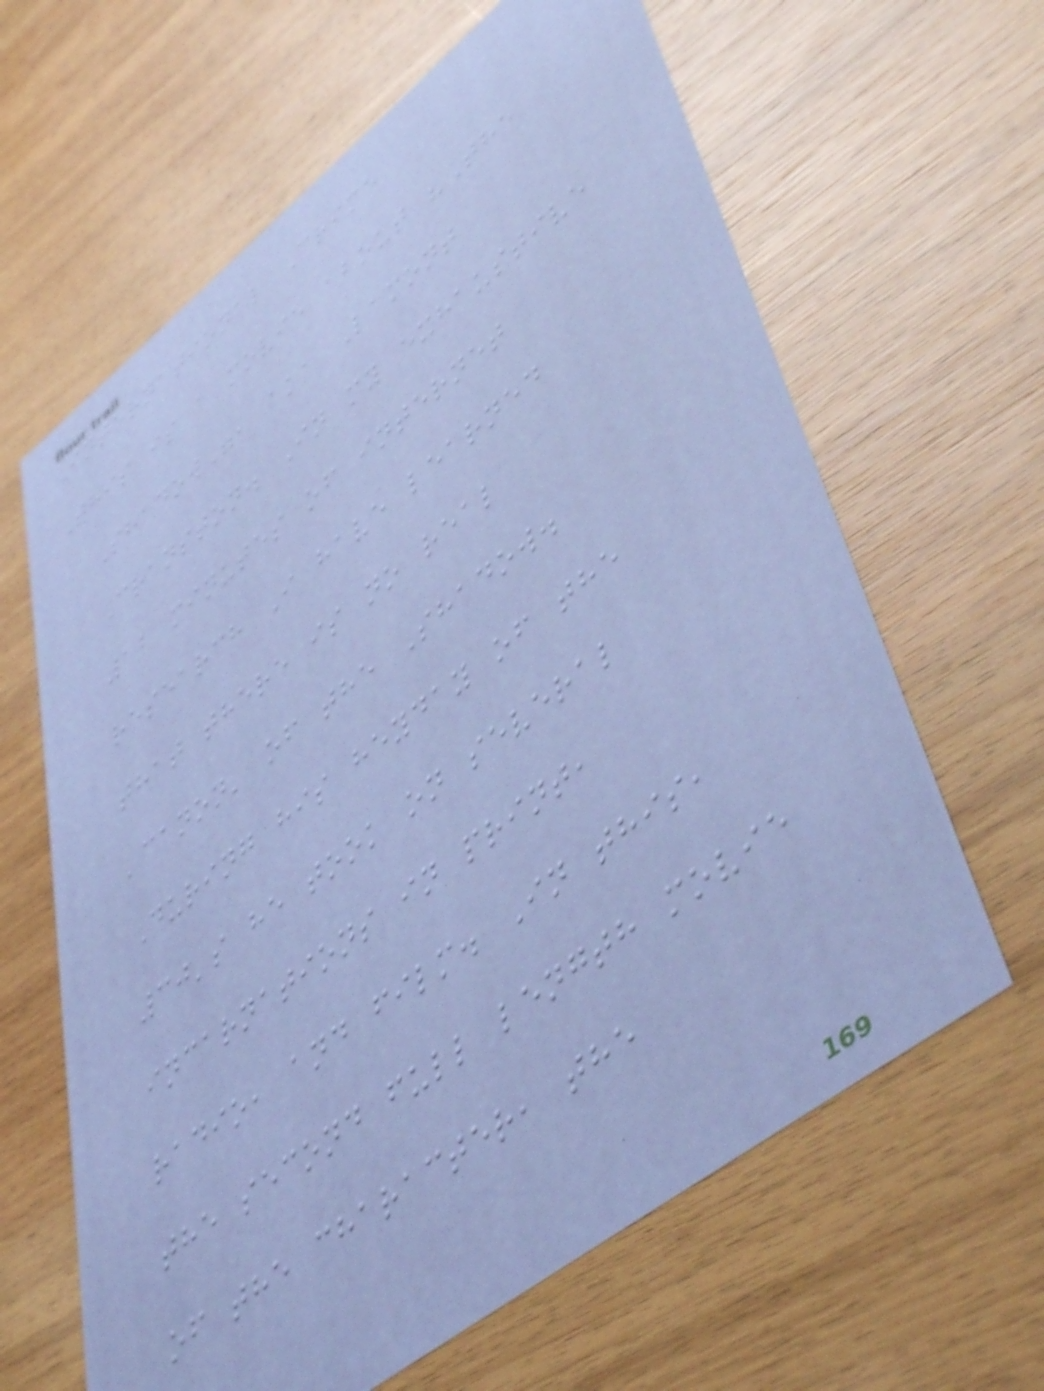International Crime
This is a movie about "The
Shadow", aka Lamont
Cranston. In my exhaustive
12 minutes of internet
research I have learned
that there is no real
'canon' of the Shadow.
During his heyday of the
30's he took on several
incarnations in print,
radio, and film. In this,
the second full length movie
of the character, the
